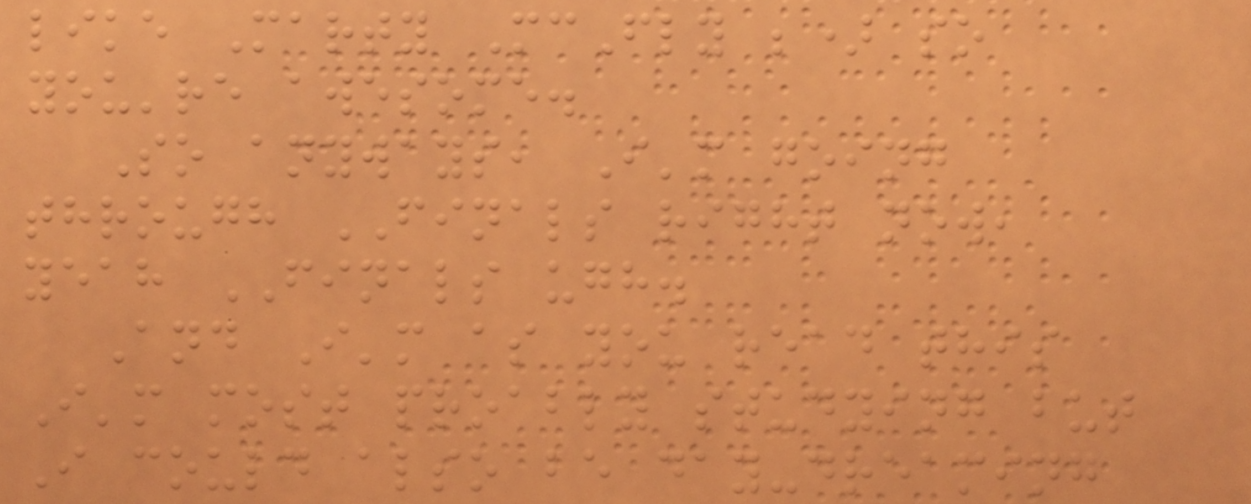like Marty McFly ;) so
you're awesome.
So anyways, I'm going
through FINALS right now,
yeah FINALS ugh.
And I'm as you read this
I'm most proably studying but
I could also be day-dreaming
